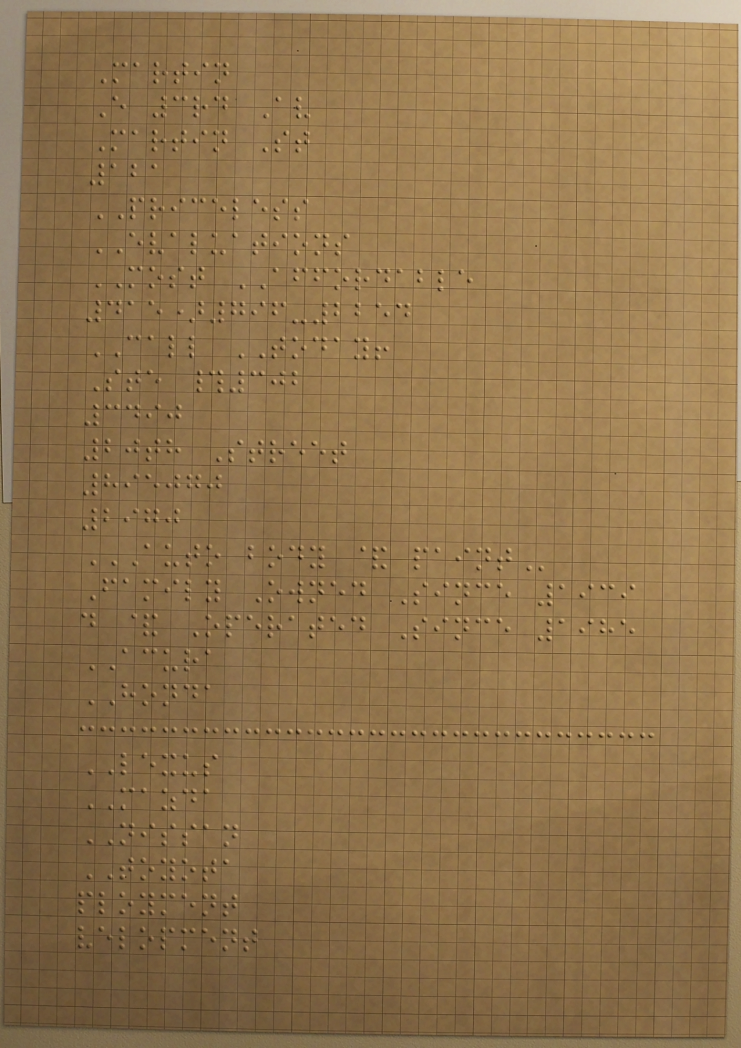Martin
E 3rd Av
Martin St
121
PRICELESS
EVALUATIONS
MOST AFFORDABLE
415)796-2254
CALL TODAY!
Ste #302
3490
20th Street
895070
2970
AUTO BODY & PAINT
Family Owned Since 1939
d & Operated Since 1985
ACURA
HONDA
LEXUS
MAZDA
NISSAN
TOYOTA
ployment
velopment
